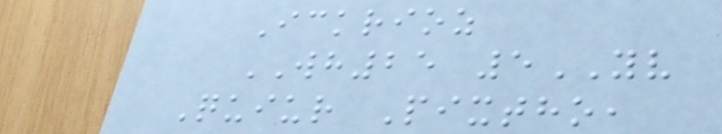Ickrioz
WH25 5YV
Quiur Pixtho,
